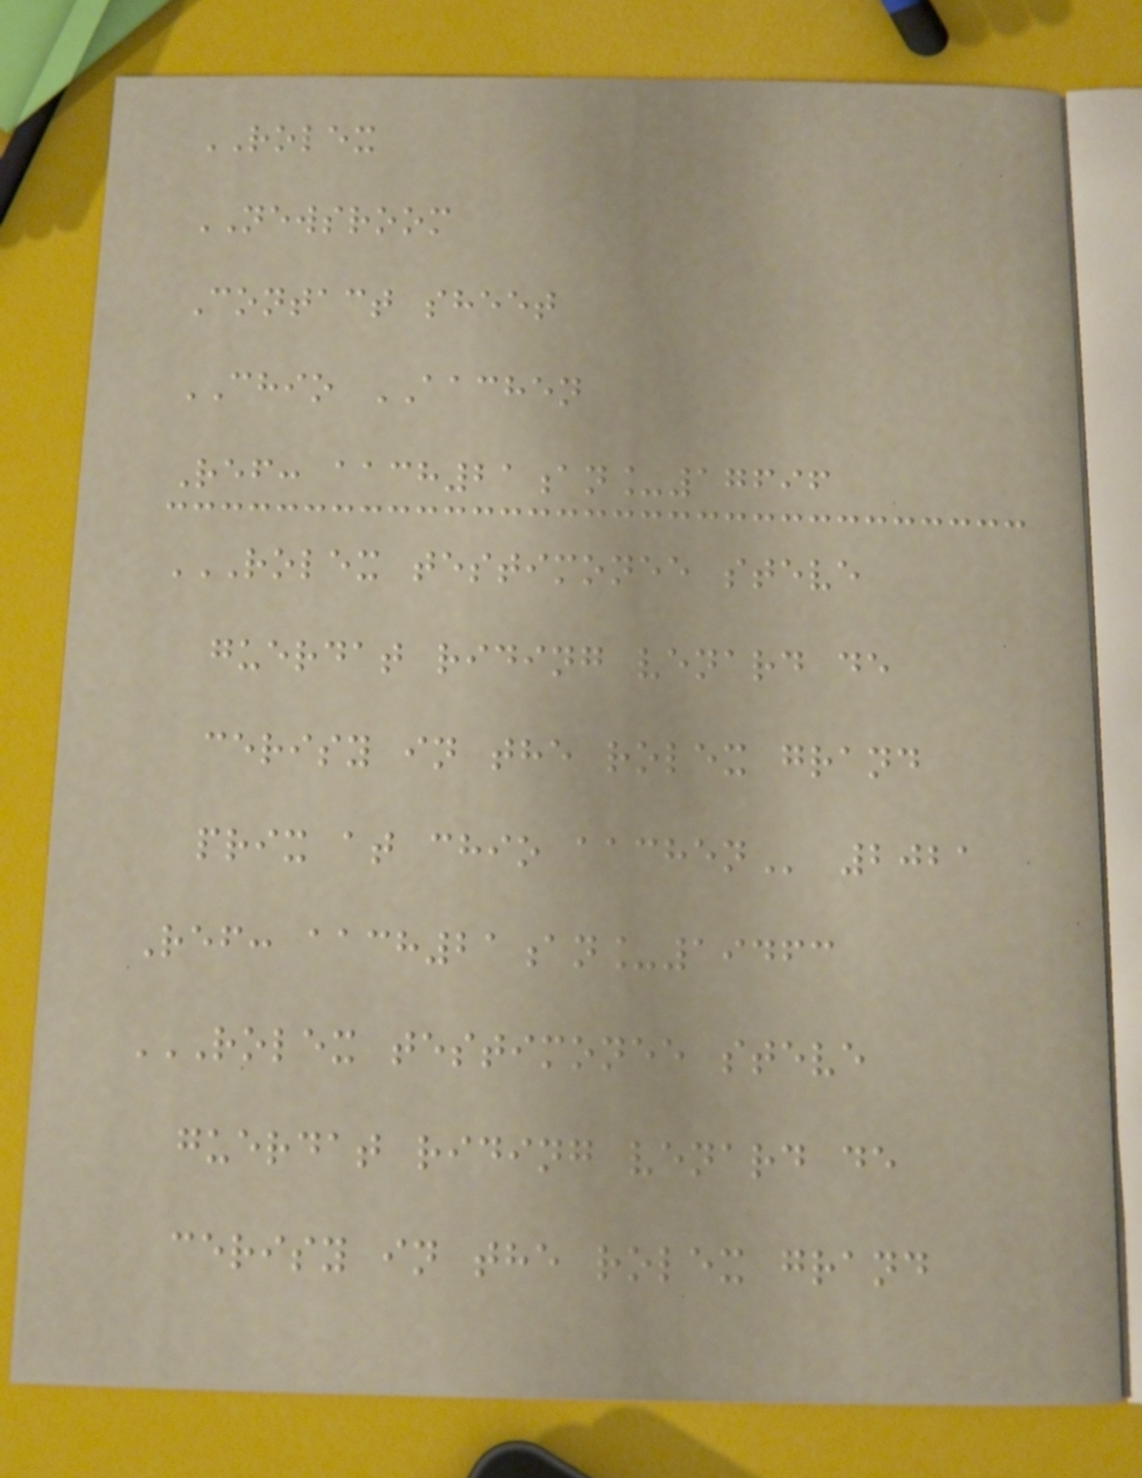ROLEX
NEWSROOM
Contact sheet
CHIO AACHEN
Ref: aach21an_17696
ROLEX TESTIMONEE STEVE
GUERDAT RIDING VENARD DE
CERISY IN THE ROLEX GRAND
PRIX AT CHIO AACHEN 2021
Ref: aach21an_19463
ROLEX TESTIMONEE STEVE
GUERDAT RIDING VENARD DE
CERISY IN THE ROLEX GRAND
